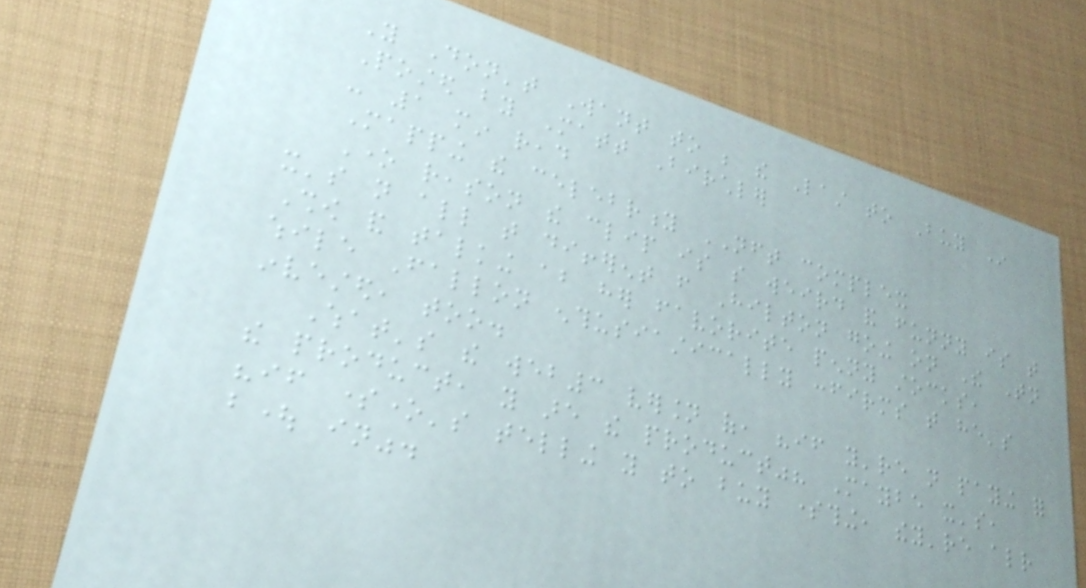You Don't Want to be the Last to Buy In
Posted by Matt Birchler
- 1 min read
Mapping the celebrity NFT complex
One reason the clip is so weird and funny is that
it's not all that different from Hilton going on The Tonight
Show and talking about her favorite penny stocks,
while Fallon enthusiastically confirms that he's
invested, too.
What's the web3 version of, "if you're not paying for
the product, you are the product"? Maybe it's,
"if someone's telling you to buy something, they're already
bought in".
